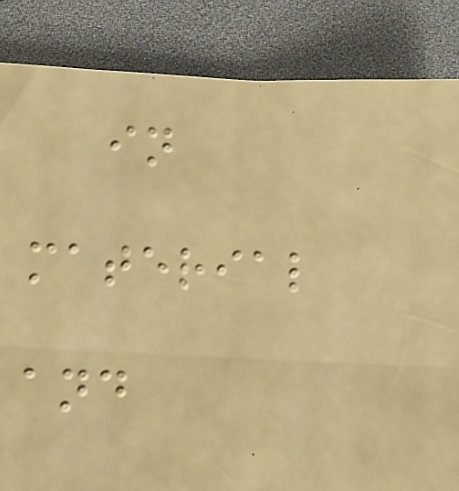in
material
and
